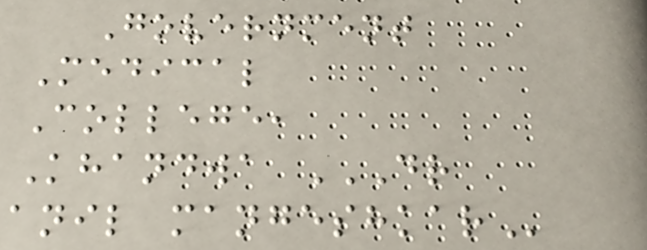Government
Medical
College,
Khandwa DR
ANIL MANGESHKAR
